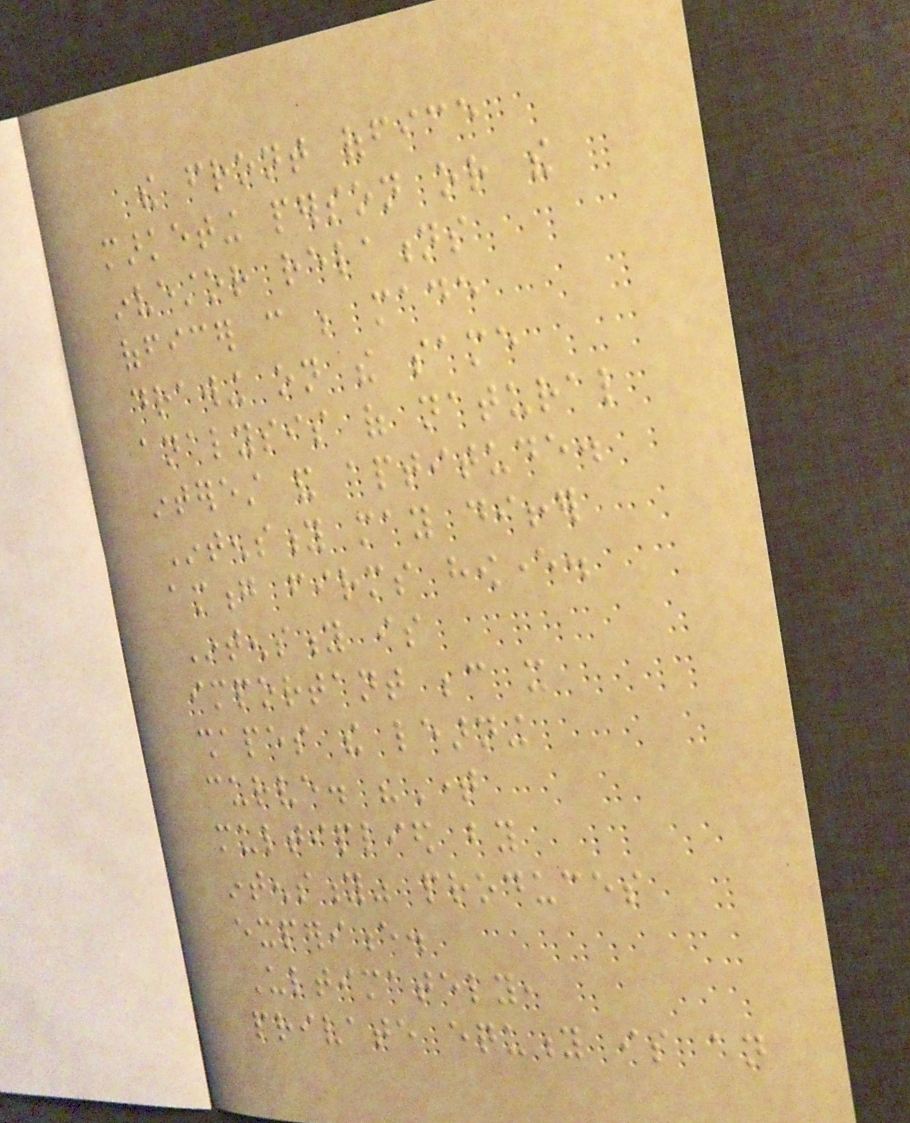the front office
marketing person or the
investor relations
officer can be made
drawing on the same
analysis of natural
interest and aptitude.
Intensity may differ
among firms however.
Intensity is
important because it
shapes the learning
curve. "Time
multiplied by
intensity" produces
experience.
Ultimately,
private equity is an
